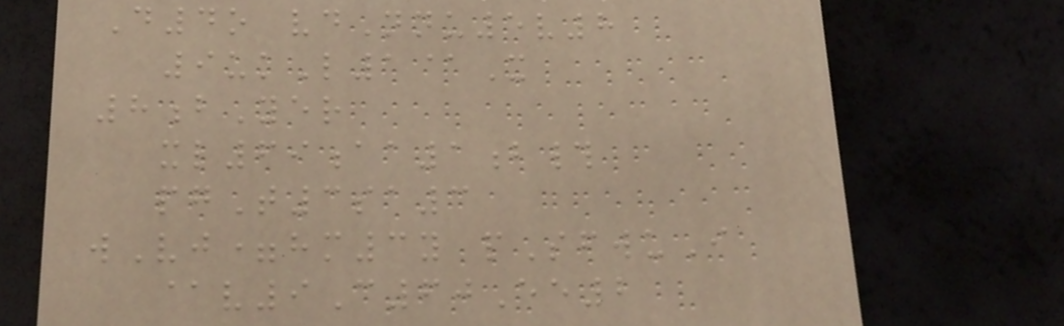D4o vdNnu5v8
9ukL1@X
8bYer
xl69aa1b#
pgT3sa3
wVj=hm3y pSfwuI
@v9C60Ee2
